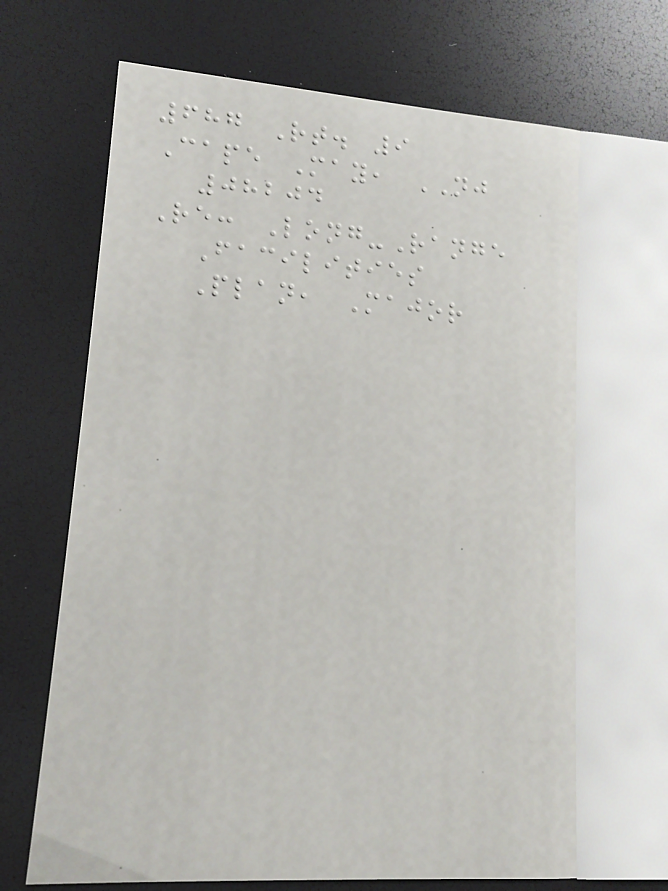687 Rt. 9
Cape May, NJ
08204
Re: Long-Range
Facilities
Plan, Major
